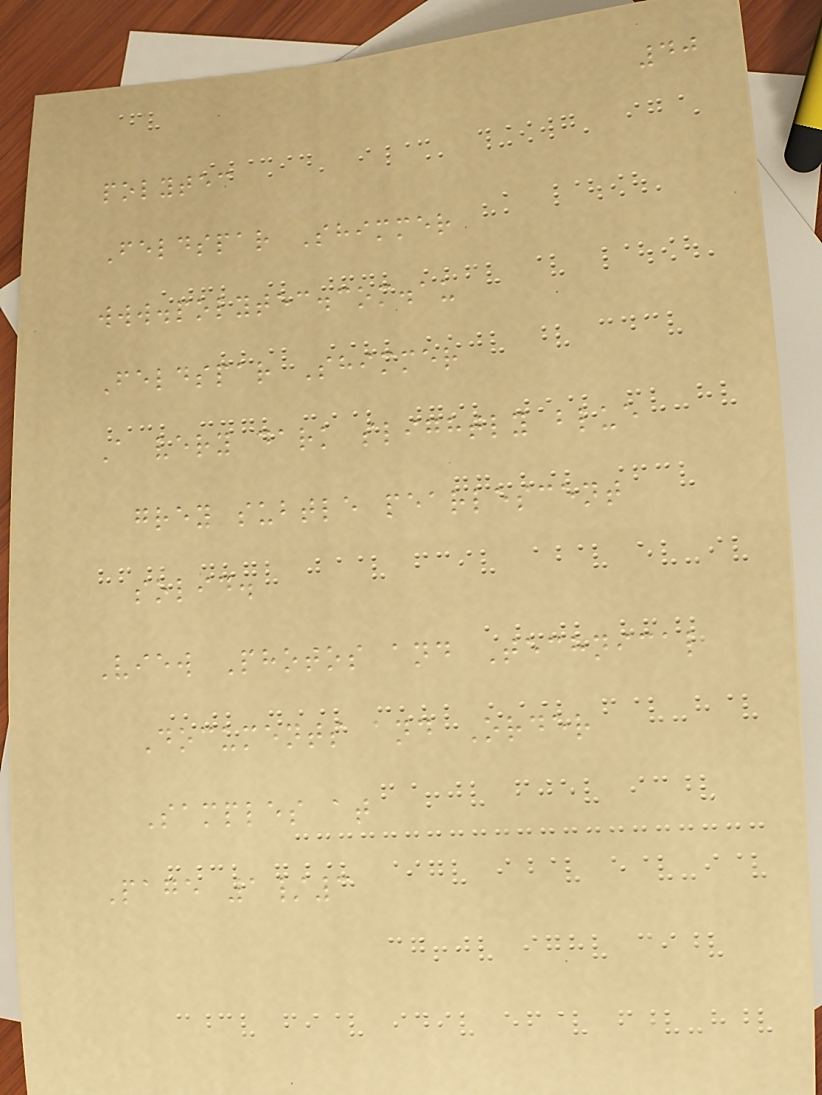40
polytec
Feldspar Shimmer
www.polytec.com.au
Feldspar Shimmer
A very dark slightly blue
grey subtle pearlescent
solid.
View Photos and Technical
Documents and Order
Samples at
Page 1/3
